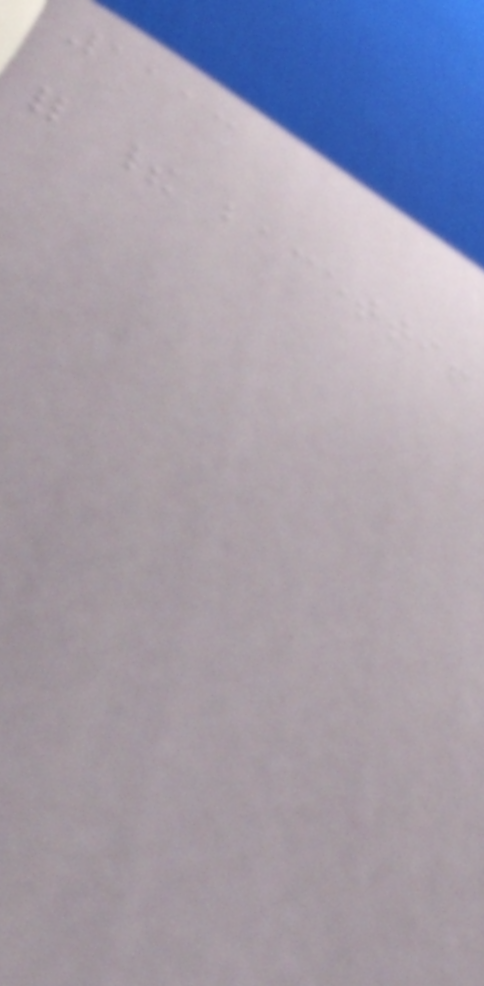1113
for their bacetti!
